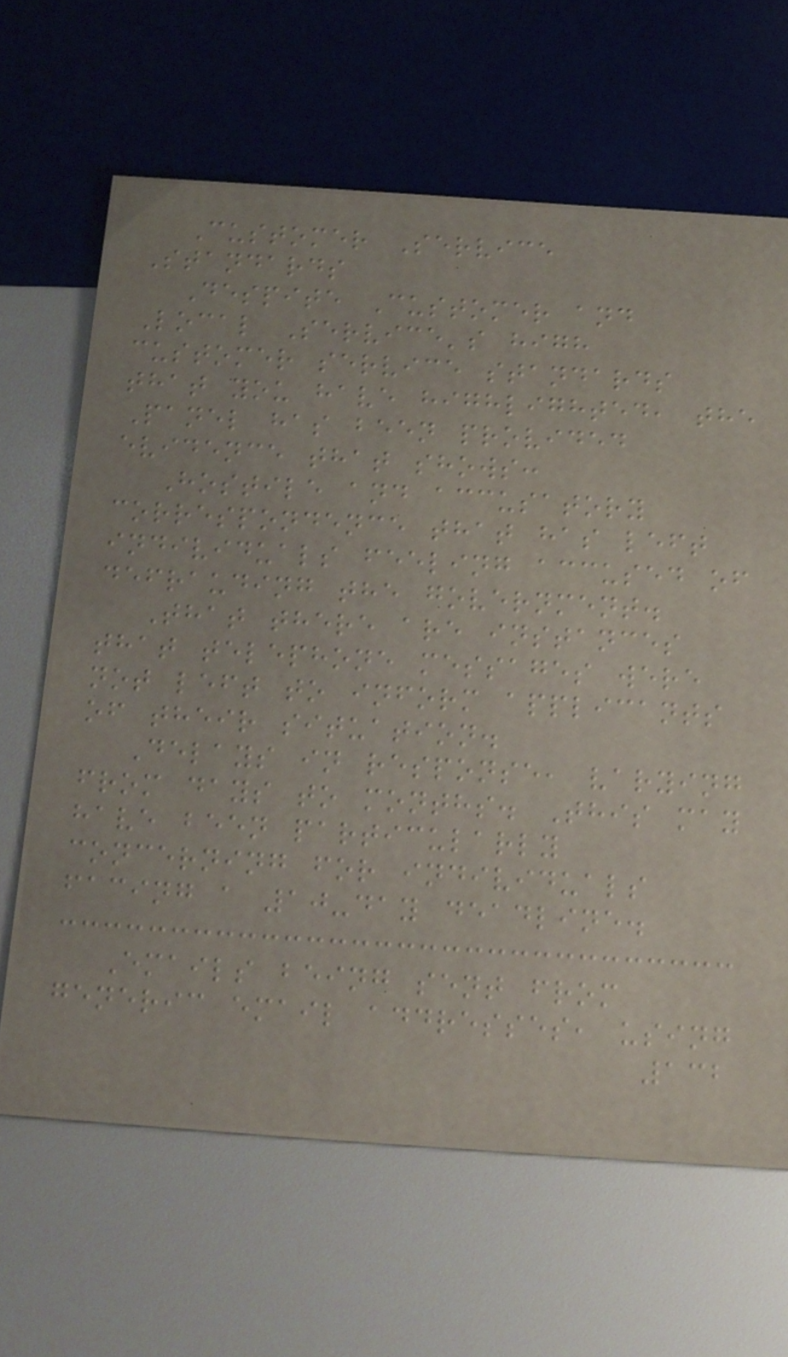Customer Service
Standards
Despite Customer and
Local Service's high
customer service standards
that you have highlighted, the
Panel has been provided
evidence that shows:
Hostile and accusatory
correspondence that has left
individuals feeling accused of
defrauding the government.
That there are instances
that telephone messages were
not left to inform applicants
of their situation.
Delays in response, varying
from days to months. This may
have been particularly
concerning for individuals
facing a 10-day deadline.
Emails being sent from
generic email addresses, using
132
